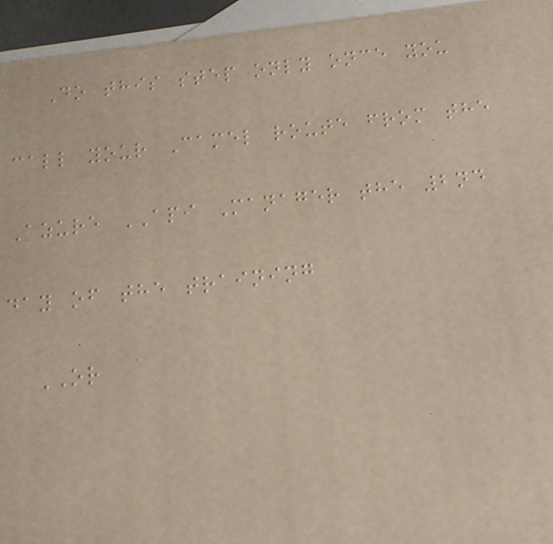Do this step only once you
call your Camel route from the
Azure API Manager the 2nd
day of the training
OR
